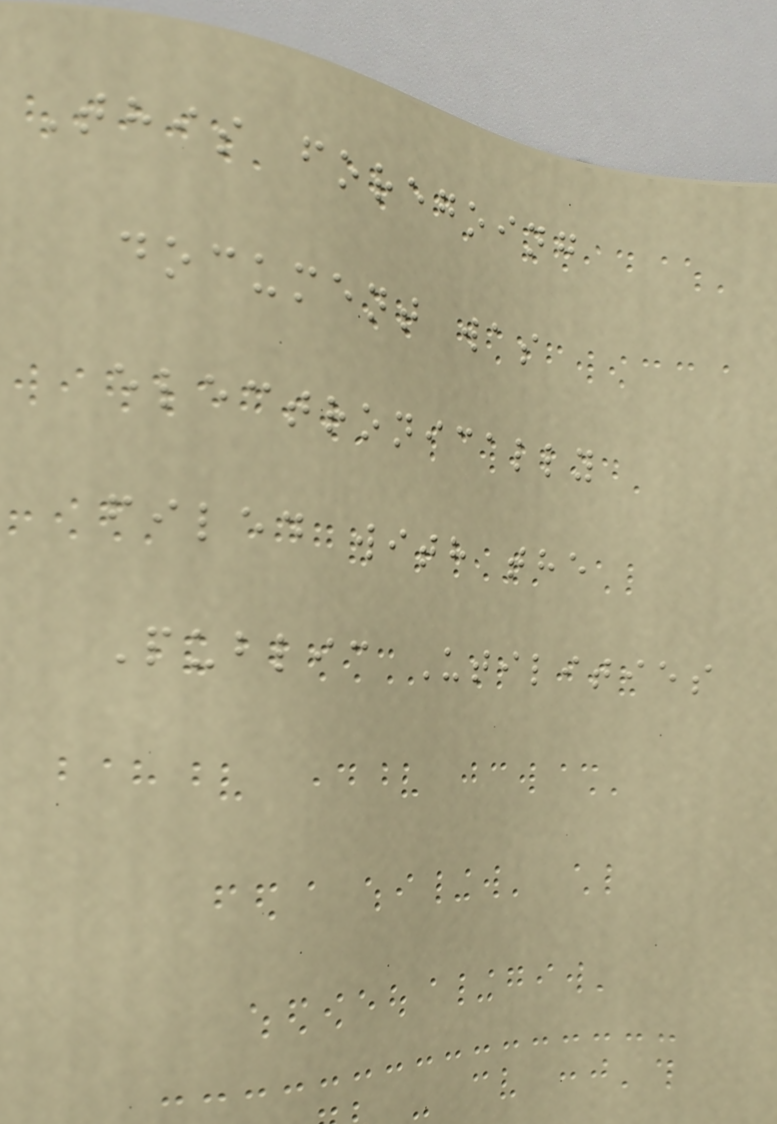This foregoing
document was
electronically
filed with the
Public Utilities
